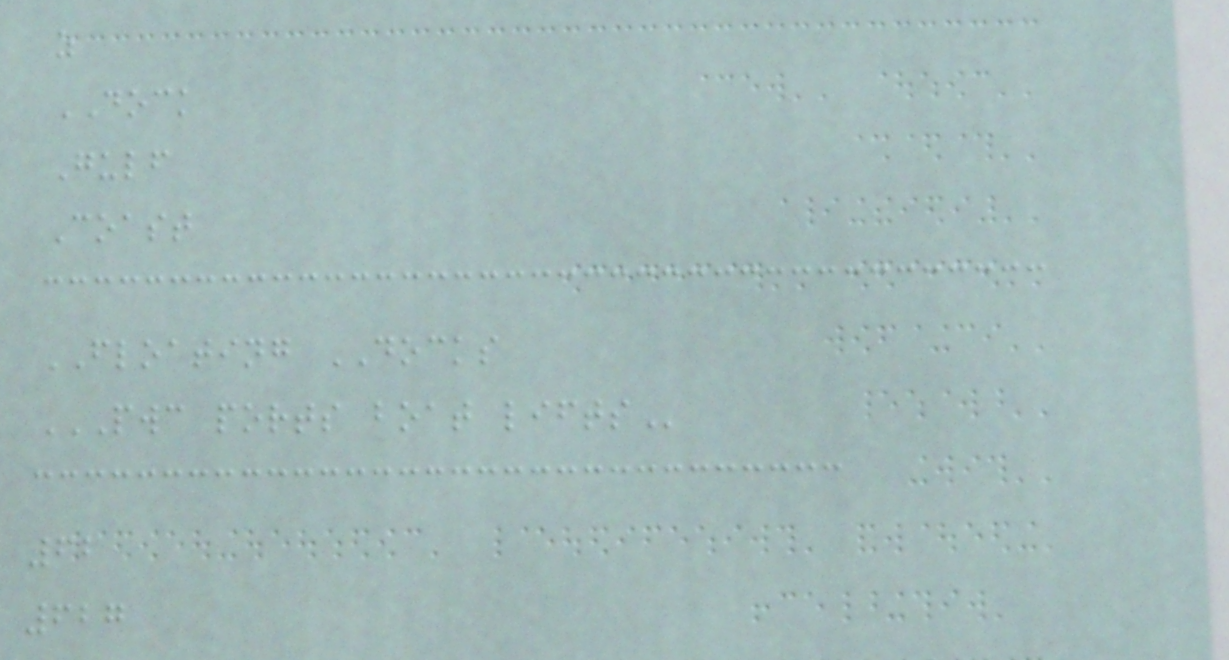z
DOCK
Gulf
Coast
FLOATING DOCKS
PWC PORTS BOAT LIFTS
62
627
